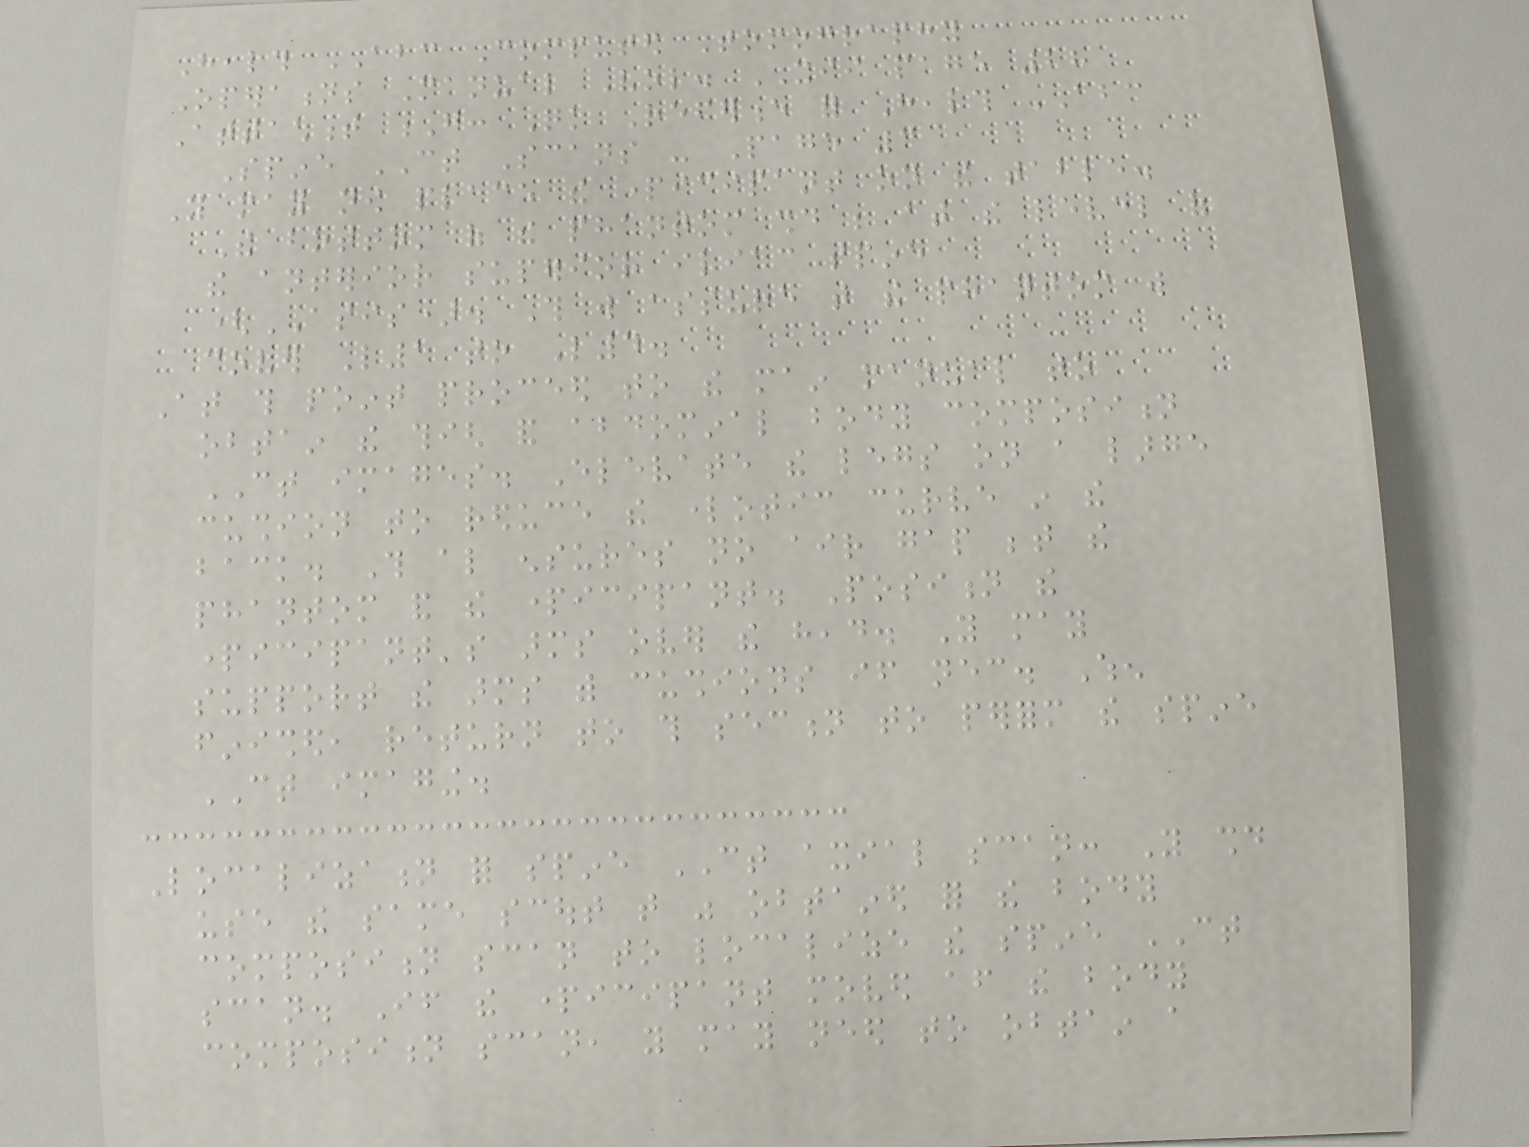Health ABC Computed Tomography
Operations Manual Vol. XII page 28
Attachment G: Quick Reference for Health ABC
Spine CT Scans - Page 3
You may now place the participant on the table.
The bottom of the phantom should be at the level of
the anterior superior iliac spine
(ASIS). This will assure that the phantom will
cover L1 to L4.
At this point proceed to the main manual to
obtain the thigh and abdominal body composition
CT images. Elevate the legs on a large
cushion to reduce the lordotic curve in the
back. This also ensures no air gap between the
phantom and the participant. Position the
participant's arms over the head. You may
support the arms with cushions if necessary. When
finished, return to this section to perform the spine
CT imaging.
Localization for spine CT axial scan: You should
use the same scout that was obtained for the body
composition scan to localize the spine CT
scan. If the participant moved after the body
composition scan, you may need to obtain a
